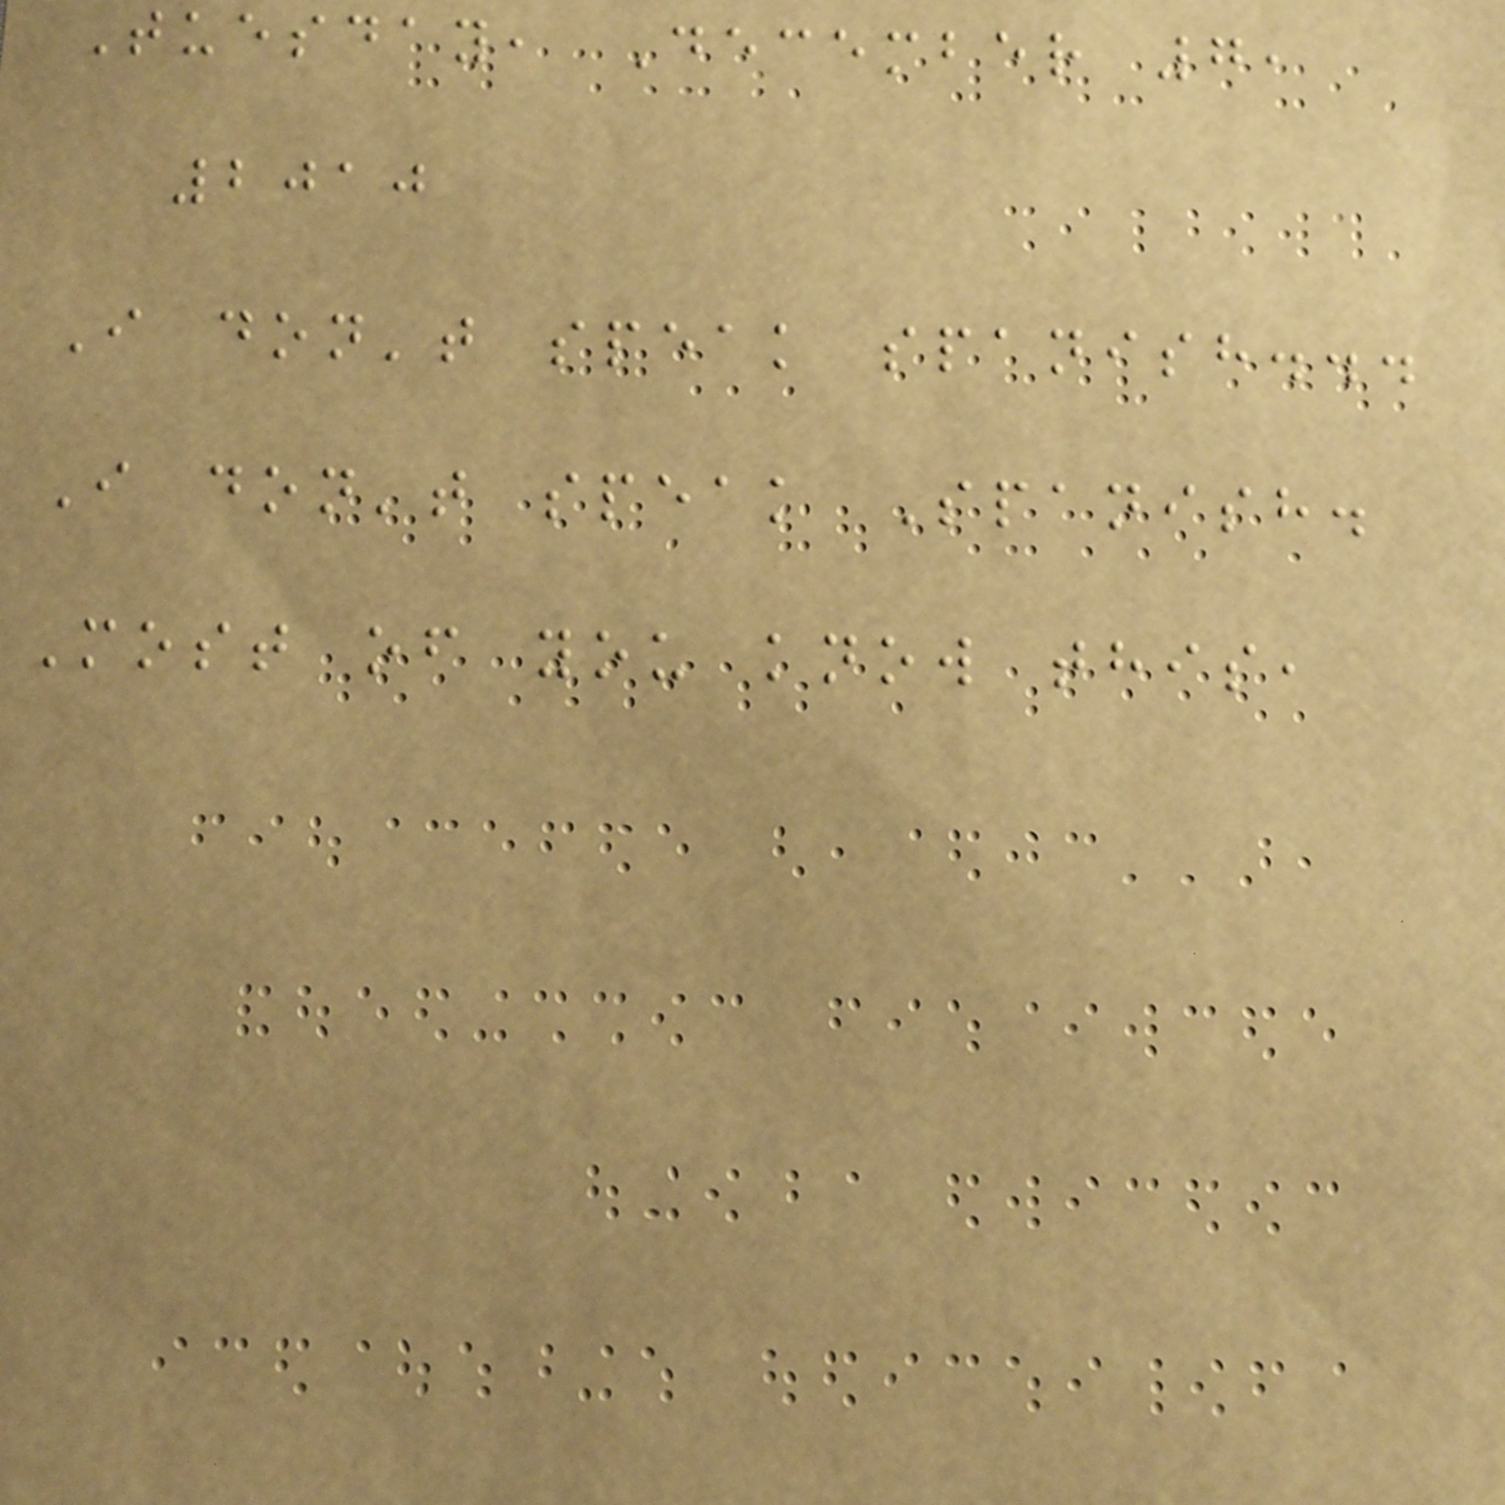Tuesday, December 7,
2010
I don't speak spanish...
I don't speak Spanish.
Most of you know this,
